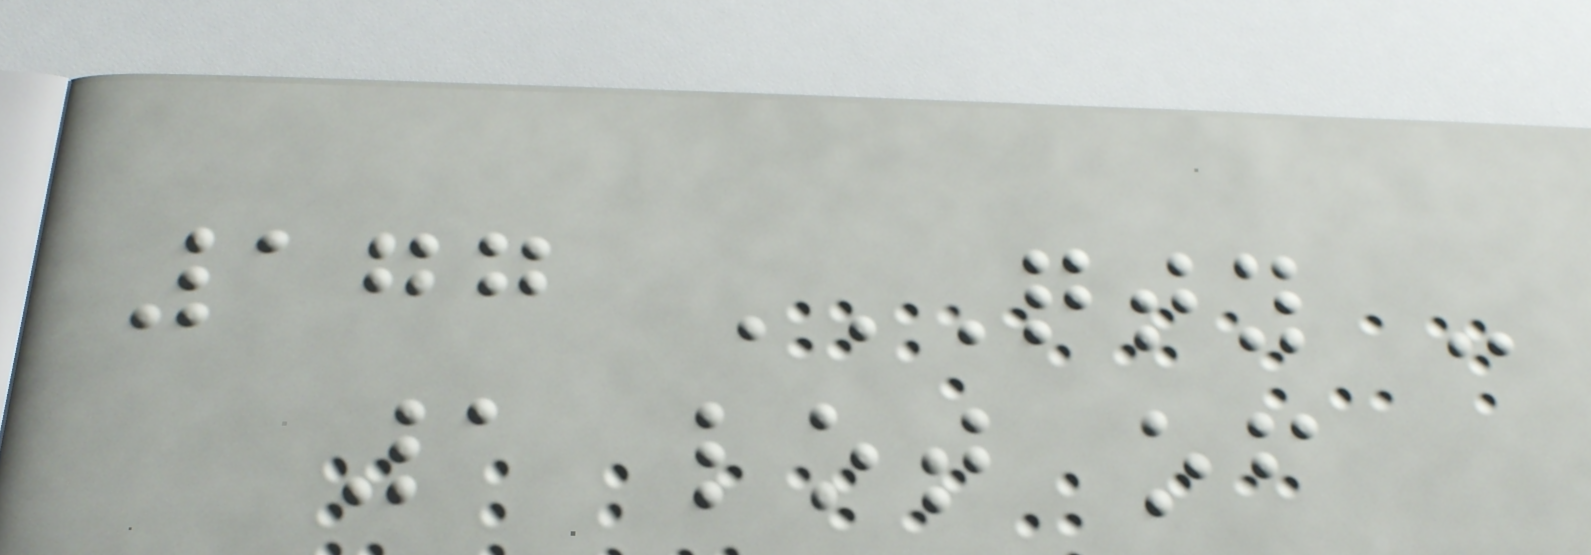177 QTY -
1 LOT OF
